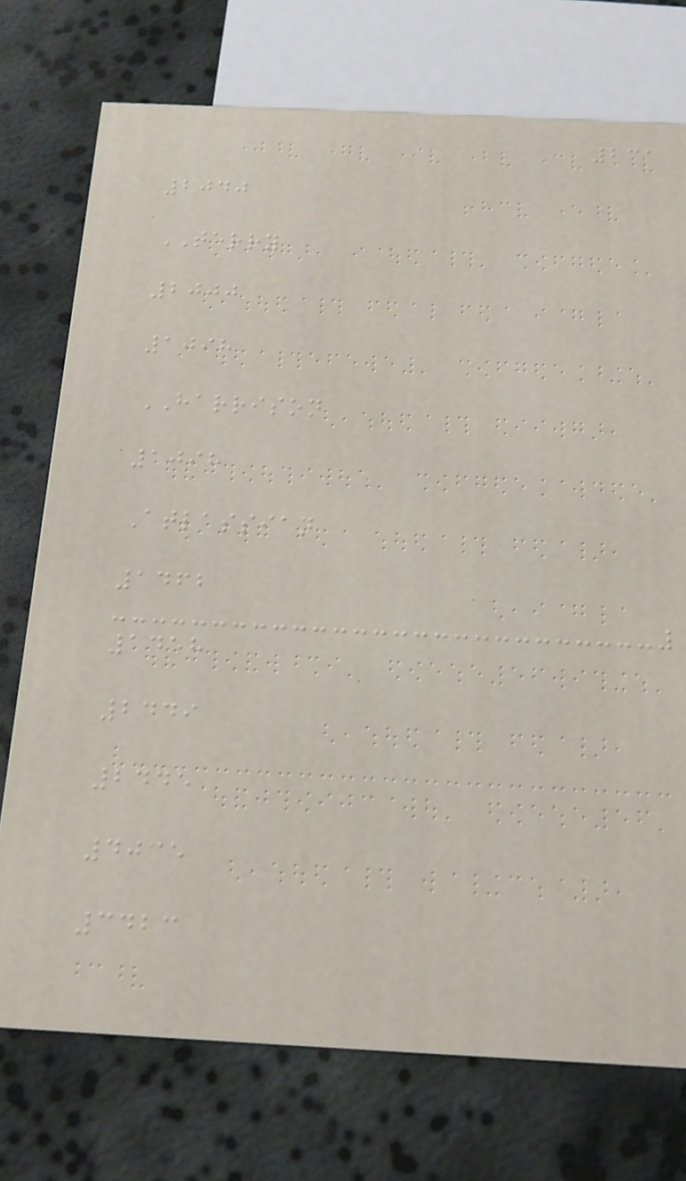231
2040
TERRY
2000
1098
HARRISON
1098
Atlassian
1462
1458
2449
2445
4035
3423
